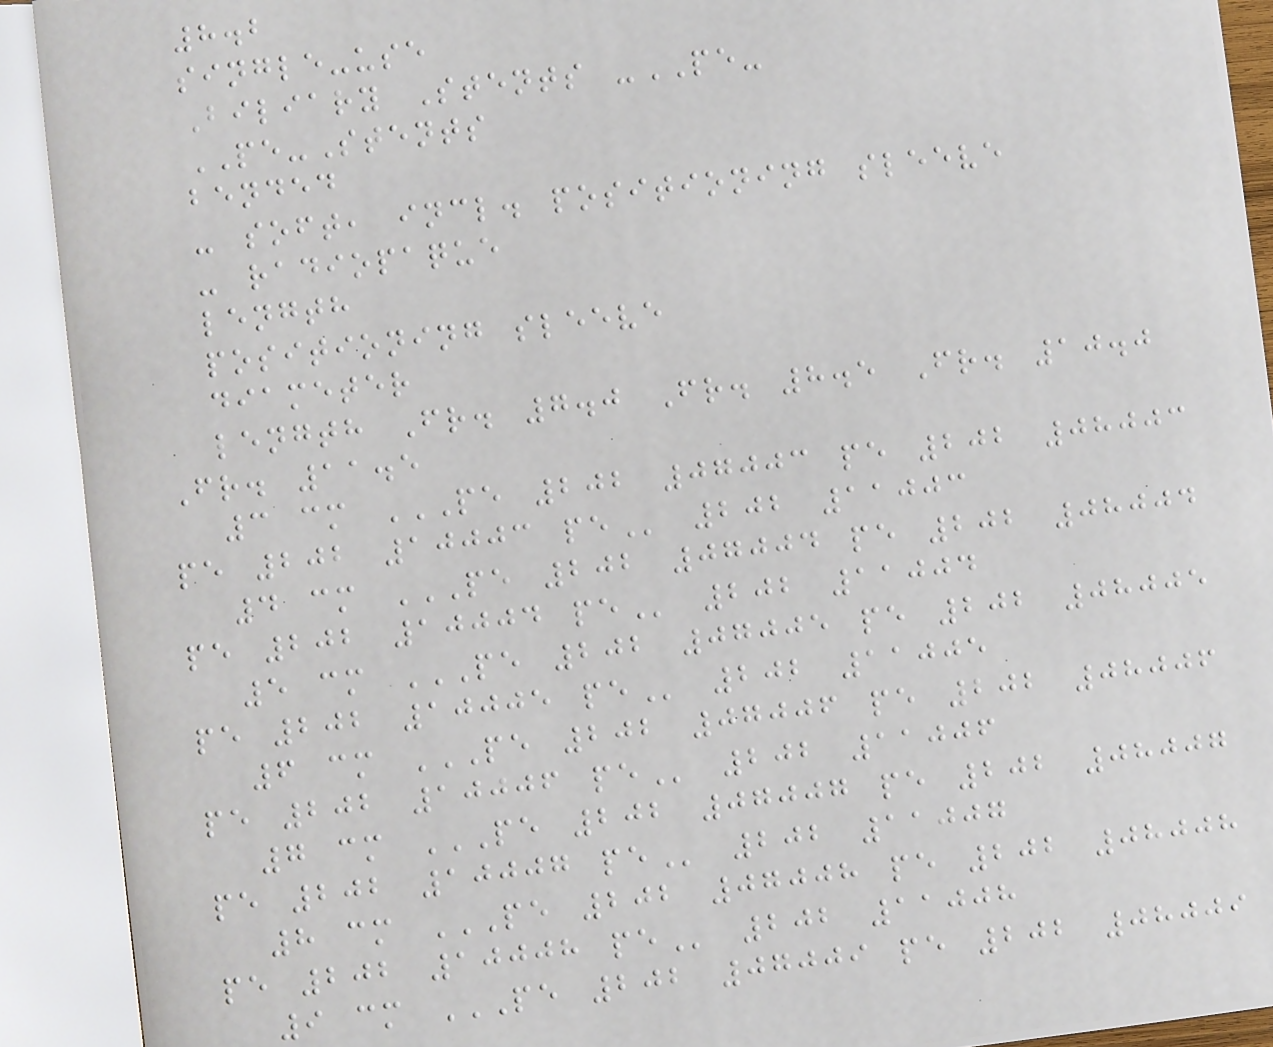8.2
single-use
Biliary Stents -PE-
PE-Stents
bended
- soft, incl. positioning sleeve
- radiopaque
length
positioning sleeve
diameter
length Fr. 7.0 Fr. 8.5 Fr. 10.0
Fr. 11.5
3 cm PE 202 07003 PE 202 08003
PE 202 10003 PE 202 11003
4 cm PE 202 07004 PE 202 08004
PE 202 10004 PE 202 11004
5 cm PE 202 07005 PE 202 08005
PE 202 10005 PE 202 11005
6 cm PE 202 07006 PE 202 08006
PE 202 10006 PE 202 11006
7 cm PE 202 07007 PE 202 08007
PE 202 10007 PE 202 11007
8 cm PE 202 07008 PE 202 08008
PE 202 10008 PE 202 11008
9 cm PE 202 07009 PE 202 08009
